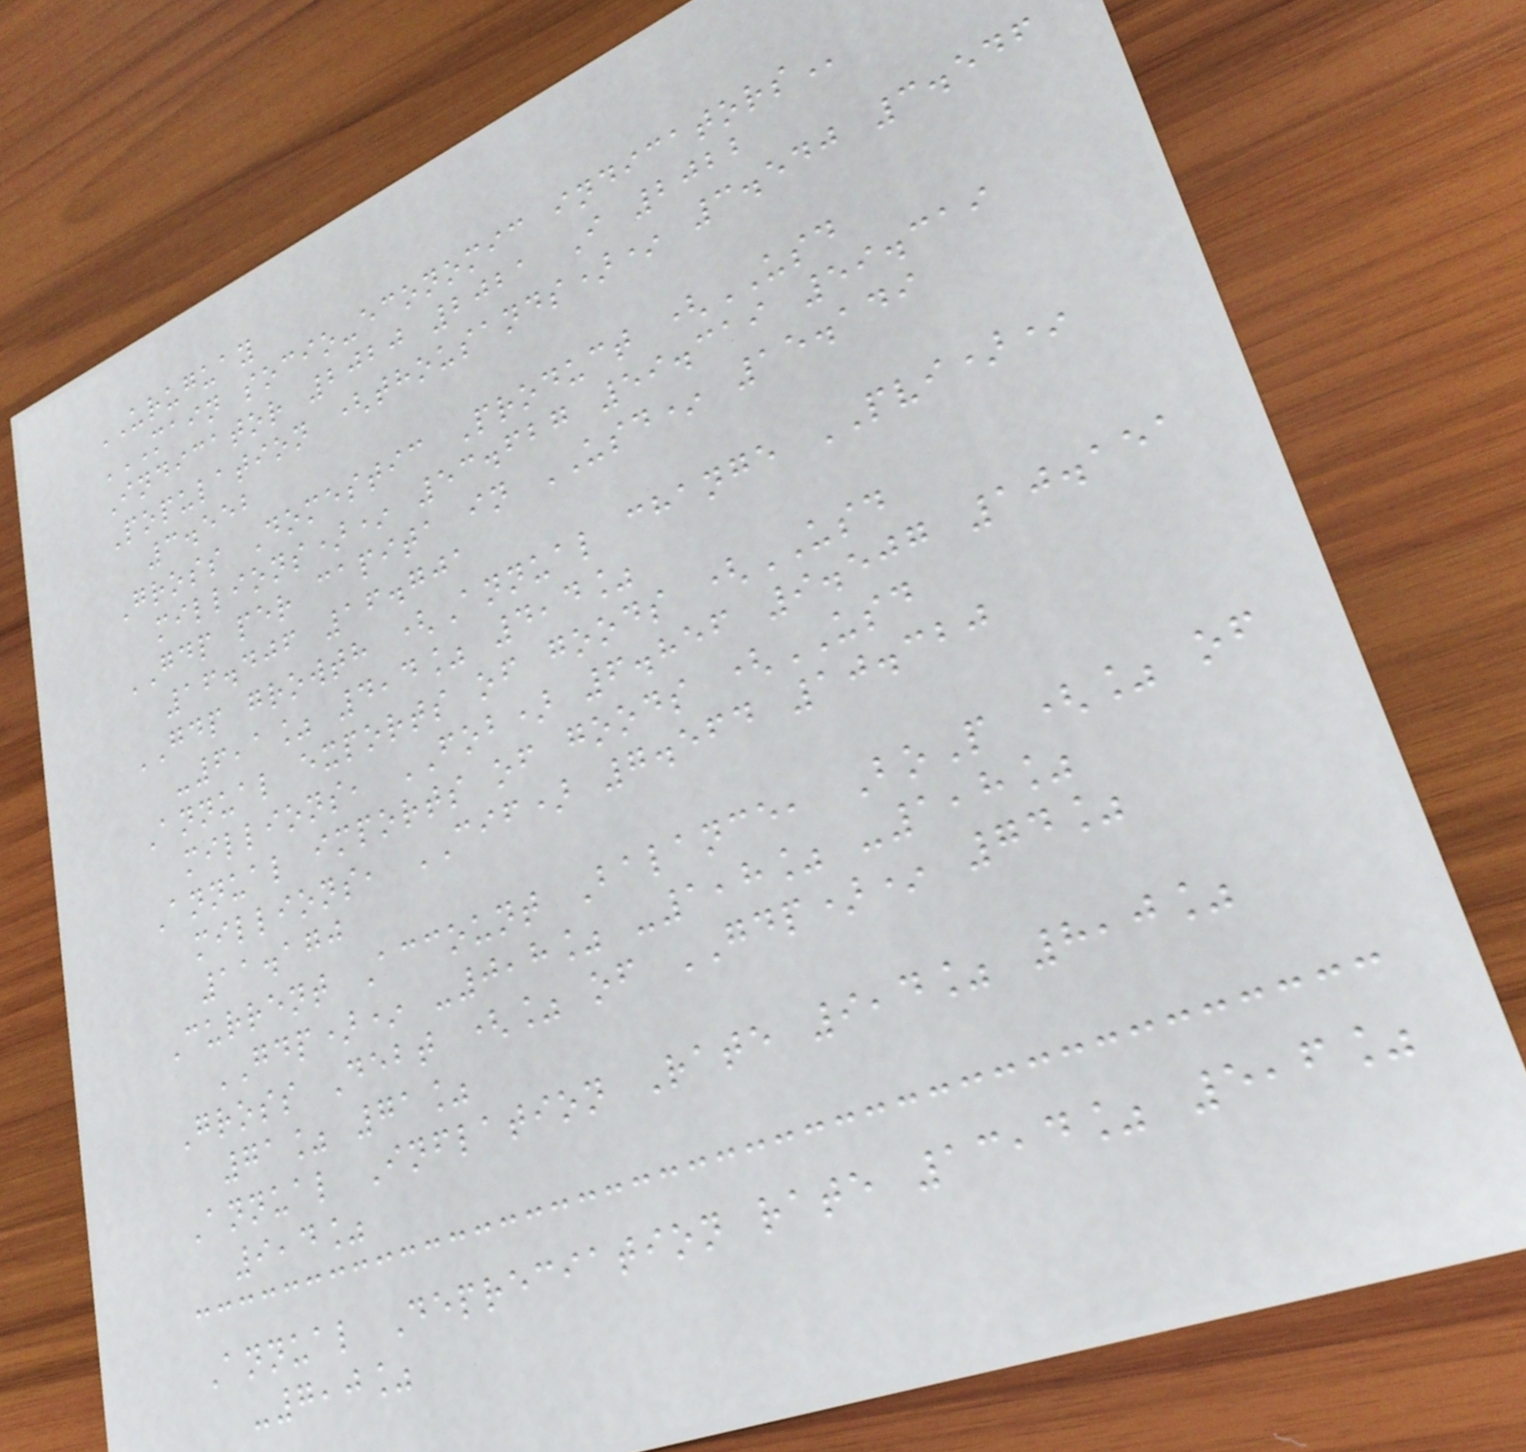URUGUAY
MAIN SOCIO-ECONOMIC INDICATORS
Indicator 2020 2021 I 2022
Population (thousands)* 3.540 3.546
3.552
Gross Domestic Product (USD
millions)* 53.627 59.319 59.319
GDP per capita in USD* 15.149
16.406 16.701
GDP growth (Annual change PVI)*
-6,1% 4,4% 4,4%
Annual exports of goods (USD
millions, FOB) 6.856 9.507 10.151
Annual imports of goods (USD
millions, CIF) 7.564 10.320
11.170
Current Account Balance, BoP (% of
GDP)* -0,8% -1,8% -1,8%
Gross Debt (% of GDP)* 74%
71% 71%
Annual Inflation Rate 9,4% 8,0%
9,4%
Annual Depreciation rate 13,4% 5,6%
-7,0%
